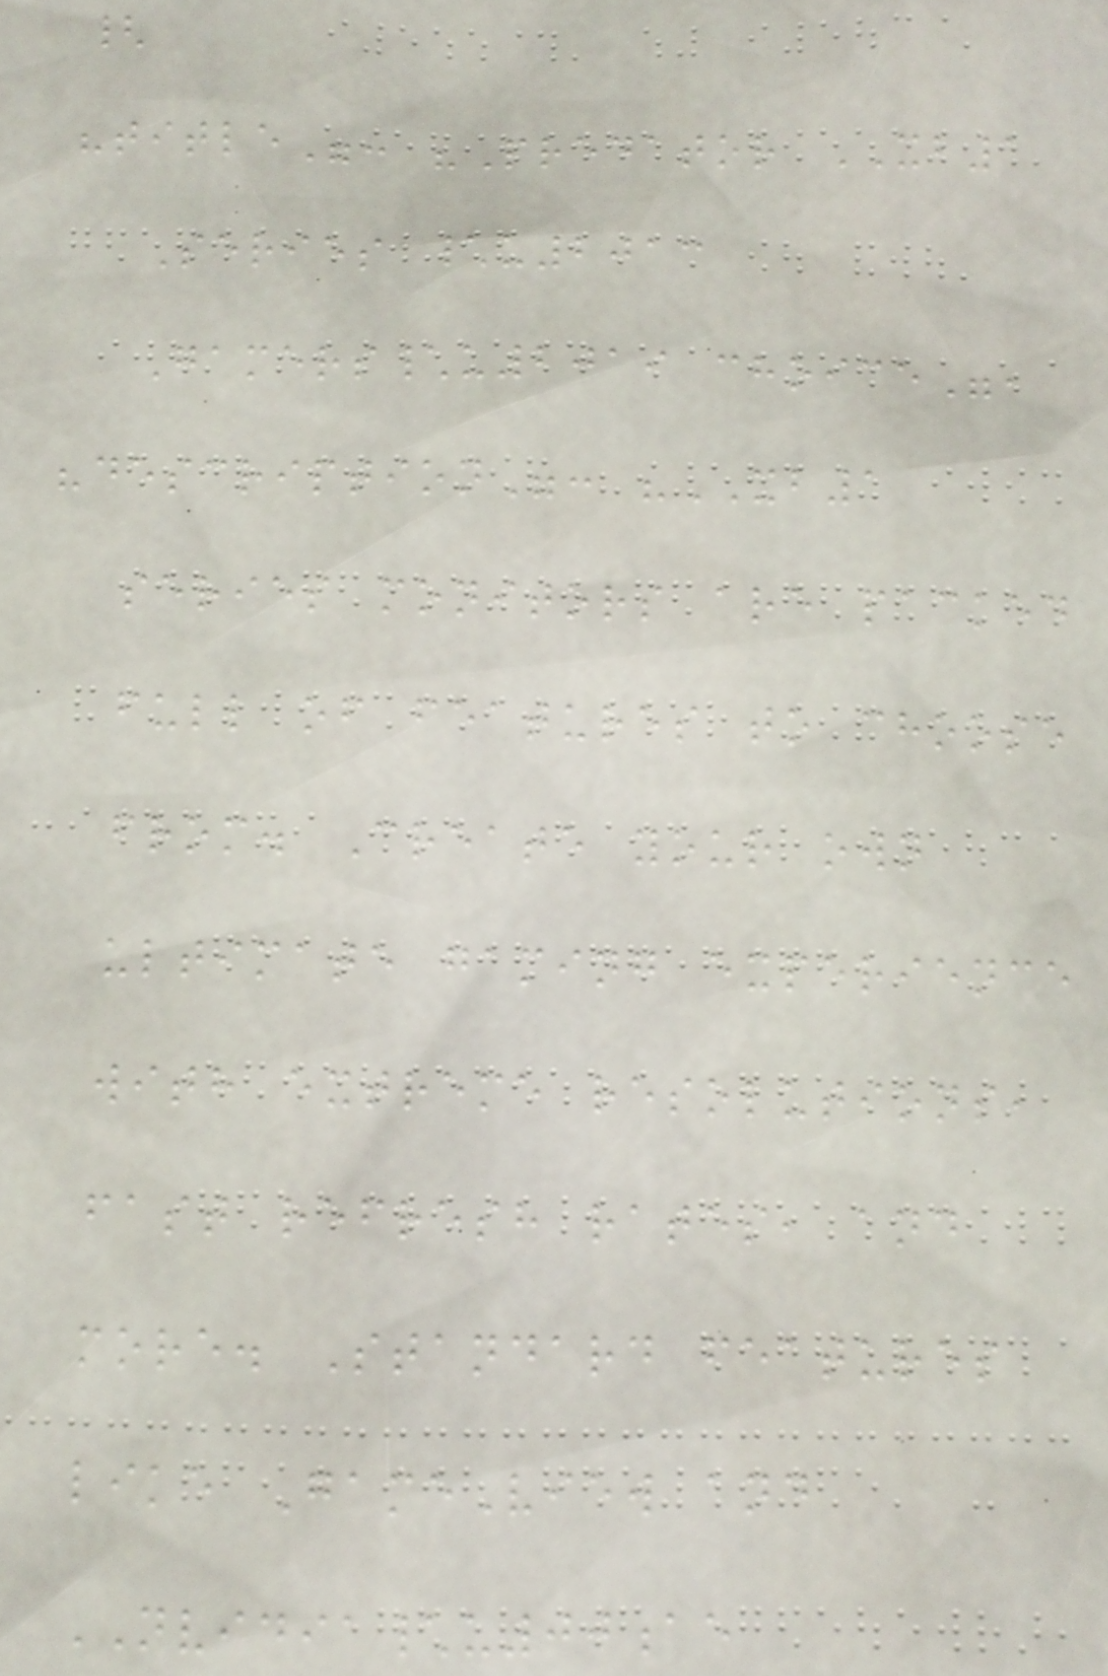{
"title": "Predator XB1
Series \u2013
Gamers\u2019 choice",
"description": "XB1
series monitors are packed
full of features to choose
from. Create your own
ultimate gaming experience
with extreme resolutions,
fast refresh rates, and
more. Standard features
like GameView and
NVIDIA\u00ae
